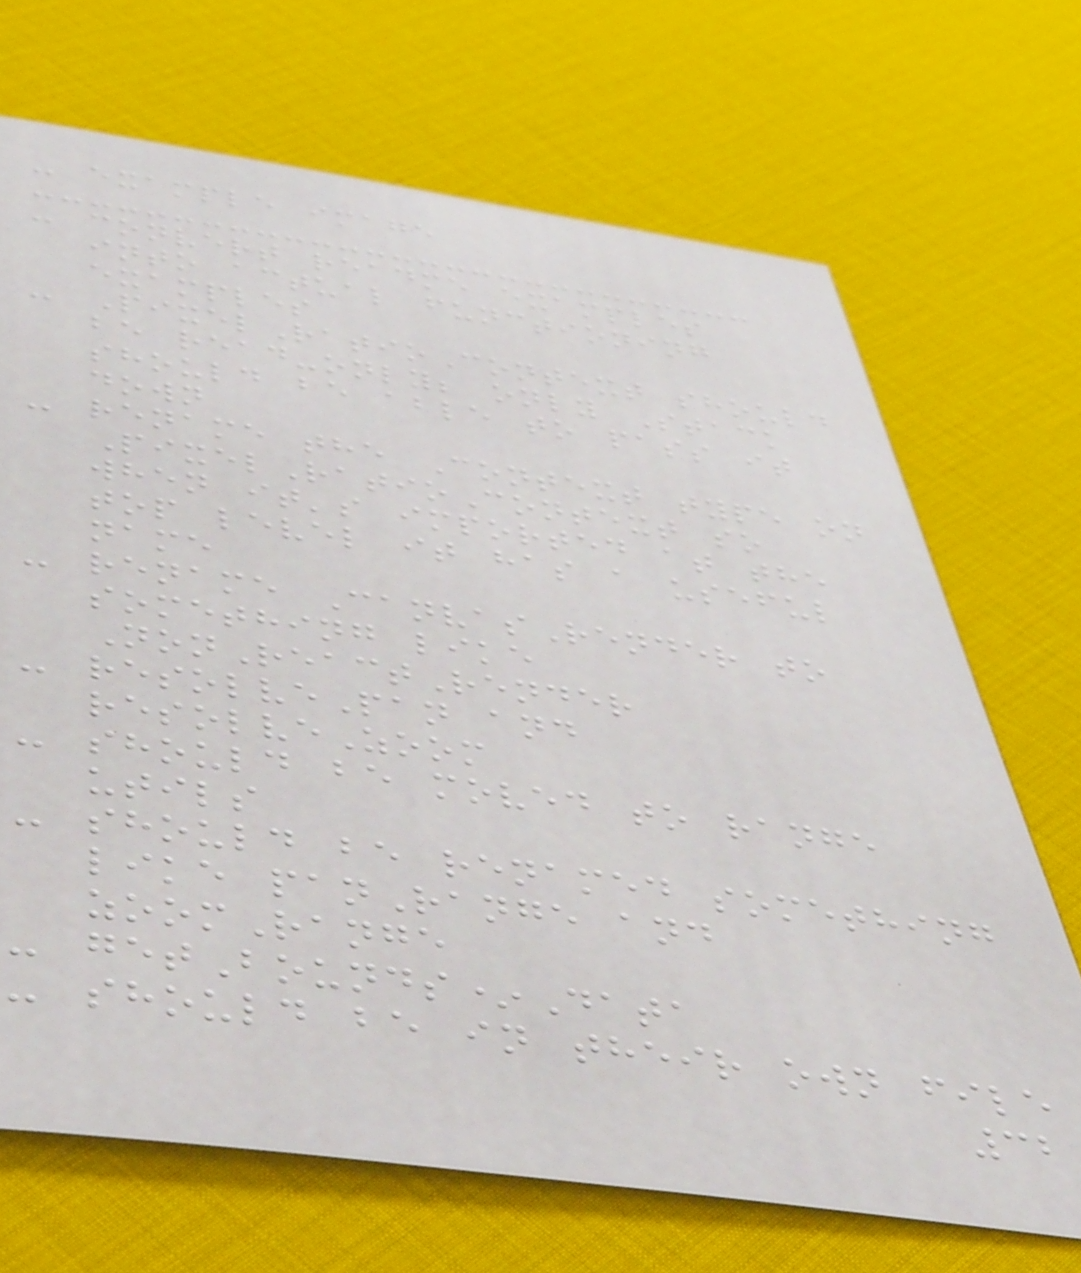- example image
- convert readme examples
into actual functioning
examples
- PixelRatioContext should
be read-only; only Stack
should be able to pass it
down
- rename the Context type on
PixelRatioContext so
when it's imported at the
top level it has a useful
name
- rename CanvasRender to
something like
NonReactRender
- resolvePan and
resolveZoom
- should be moved to range
utils
- should be renamed something
like panRange and
zoomRange
- getBounds*Data
- should be in their own file
32
